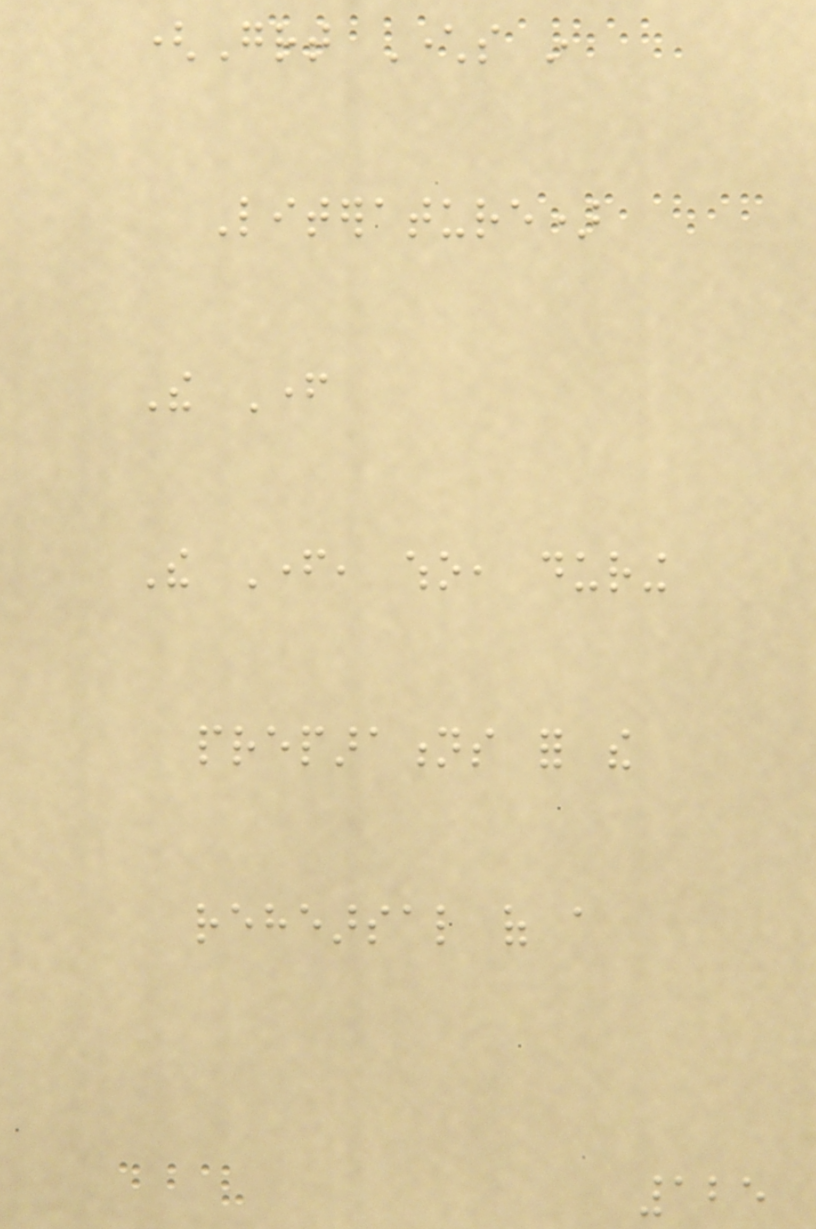(Great Characters in
Literature)
The Father
The Father, who, during
preparations for the
rehearsal of a
125
